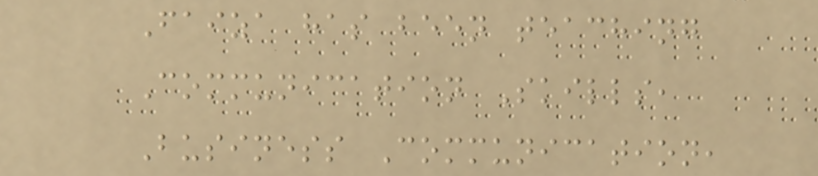Faiza has been teaching
Communication Skills,
Business Communication,
